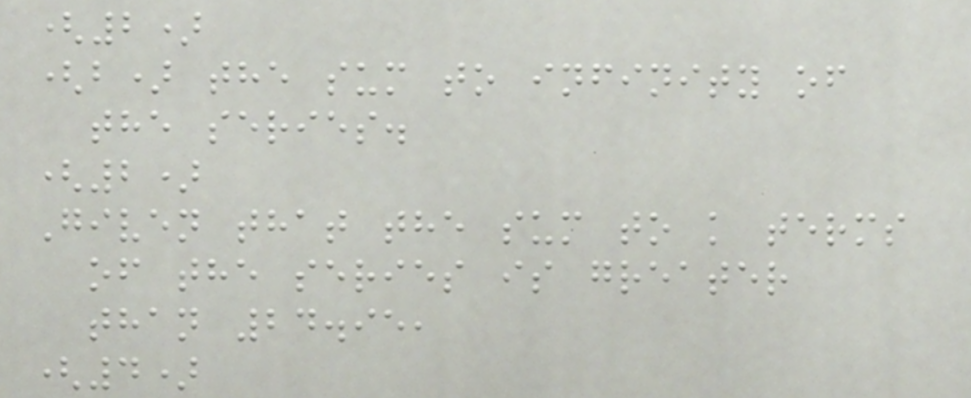(2)
(b) the sum to infinity of
the series.
(2)
Given that the sum to k terms
of the series is greater
than 24.95,
(4)
